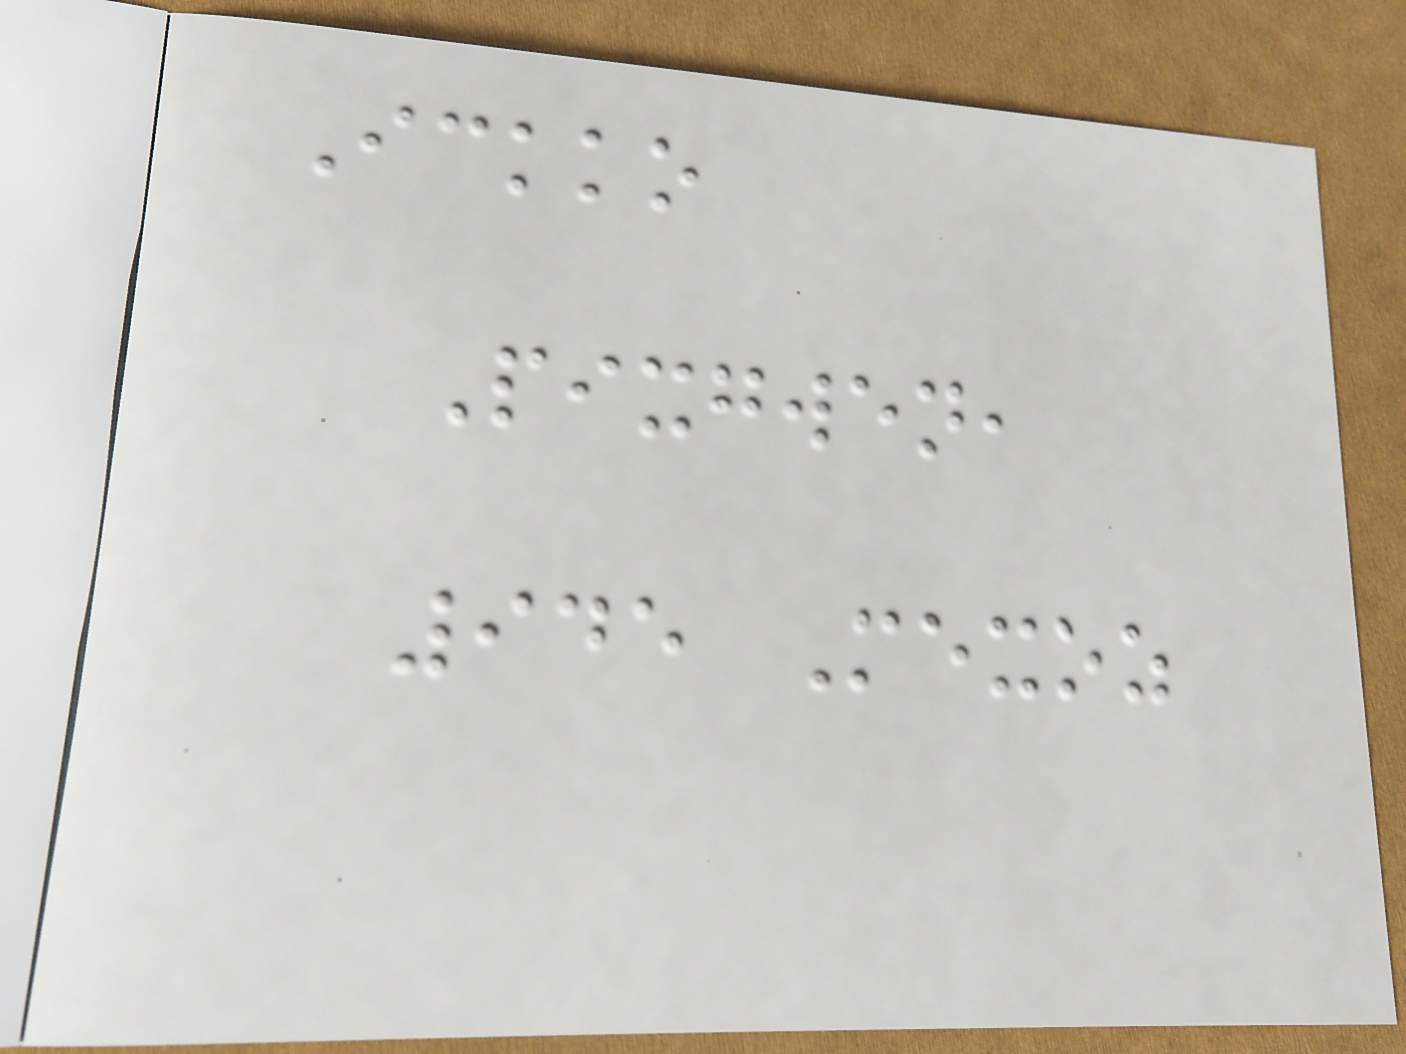Ickko
Pixgwen,
945 Mexoz
